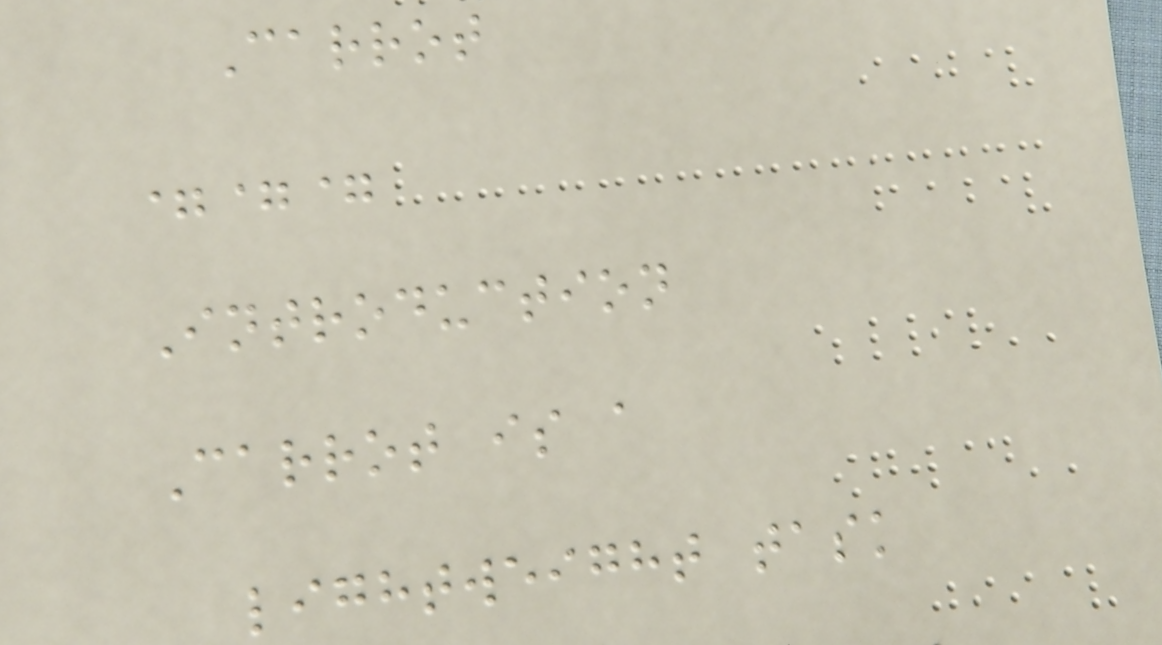Carrot
===
Introduction
Carrot is a
lightweight task
